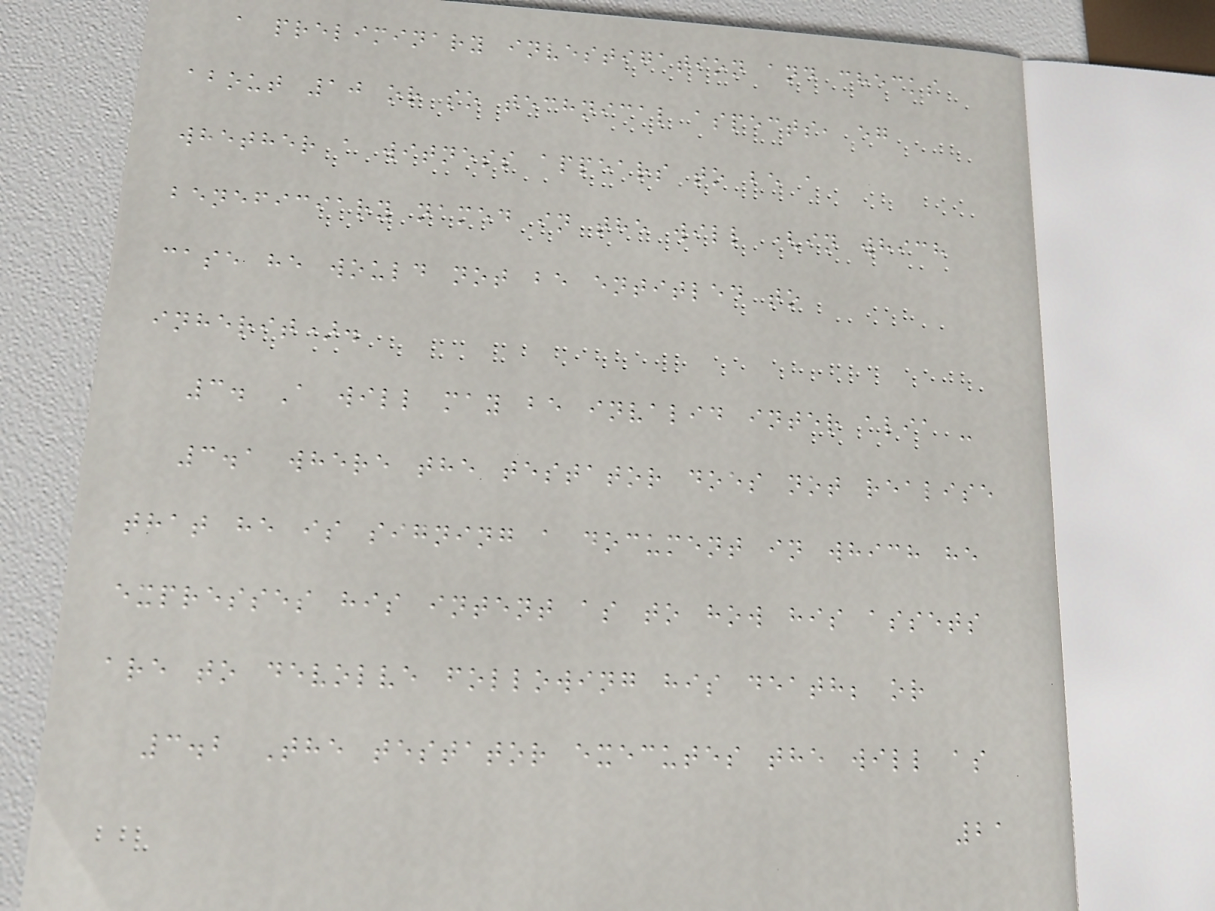a preliminary investigation and checks
about 10 or so technical aspects, eg
whether a witness appears to be a
beneficiary named in the will (in which
case he would not be entitled to
inherit).
3. A will may be invalid inter alia -
3.1 where the testator does not realise
that he is signing a document in which he
expresses his intent as to how his assets
are to devolve following his death; or
3.2 The testator executes the will as
21
